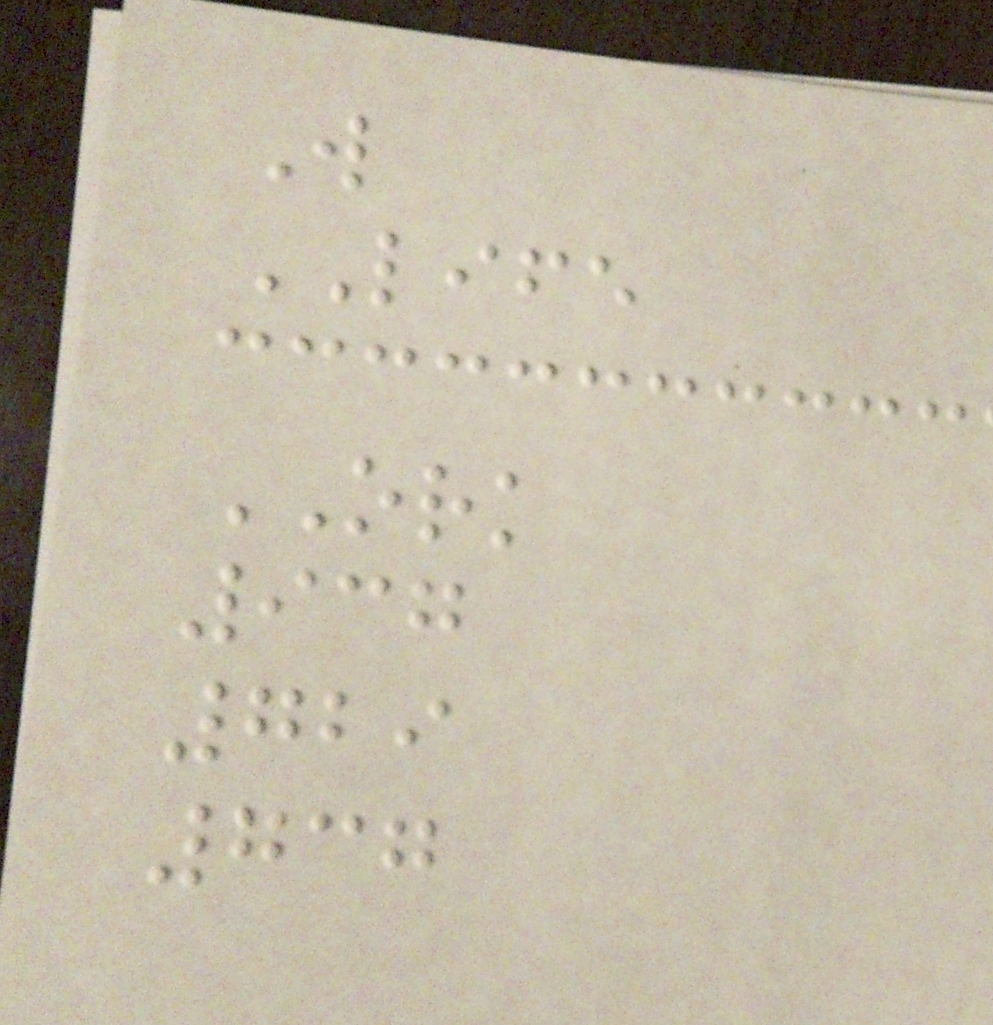W
LIFE
ORK
937
729
737
